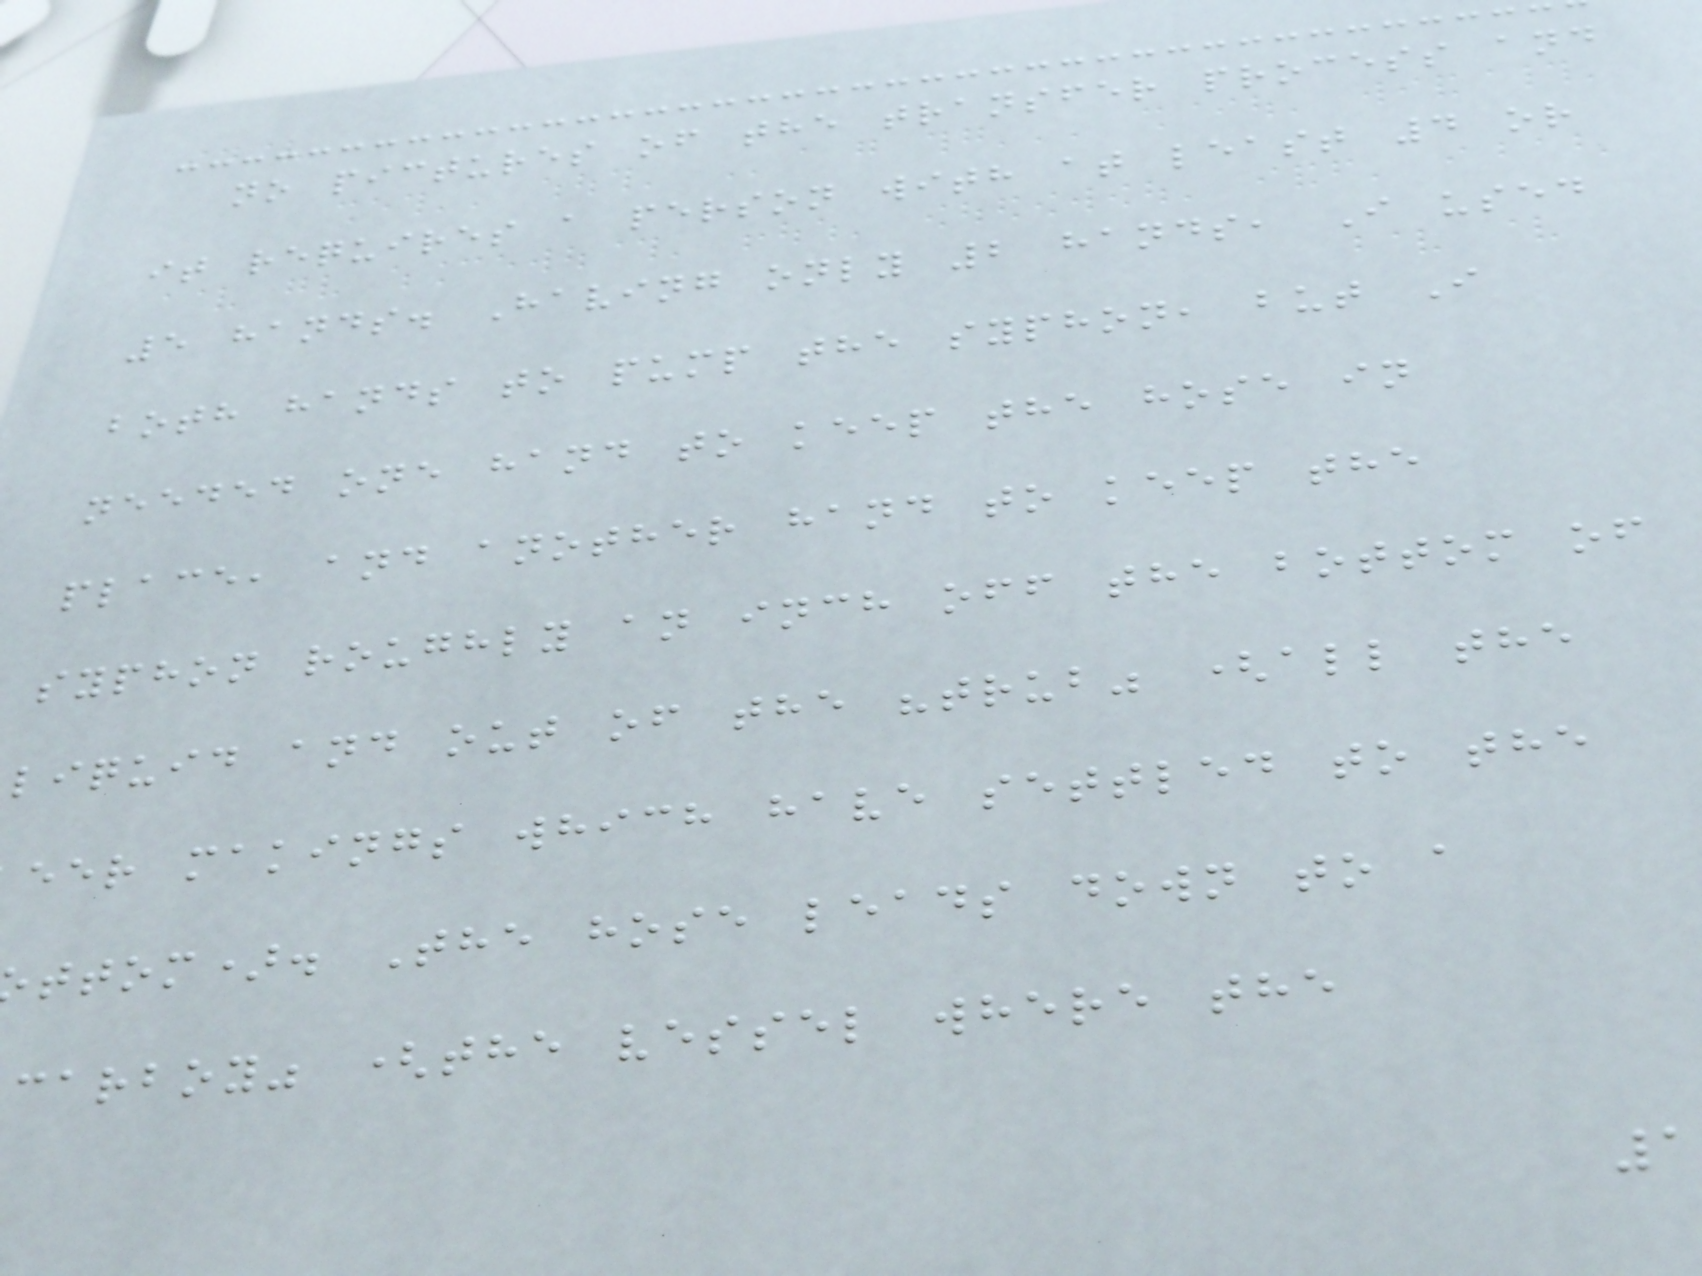no pictures of the transfer process and
it requires a person with at least 4 or
5 hands. Having only 2 hands, I used
both hands to pump the syphon, but I
needed one hand to keep the hose in
place, and another hand to keep the
syphon roughly an inch off the bottom of
liquid and out of the "trub" (all the
eer makings which have settled to the
ttom). The hose leads down to a
carboy" (the vessel where the
